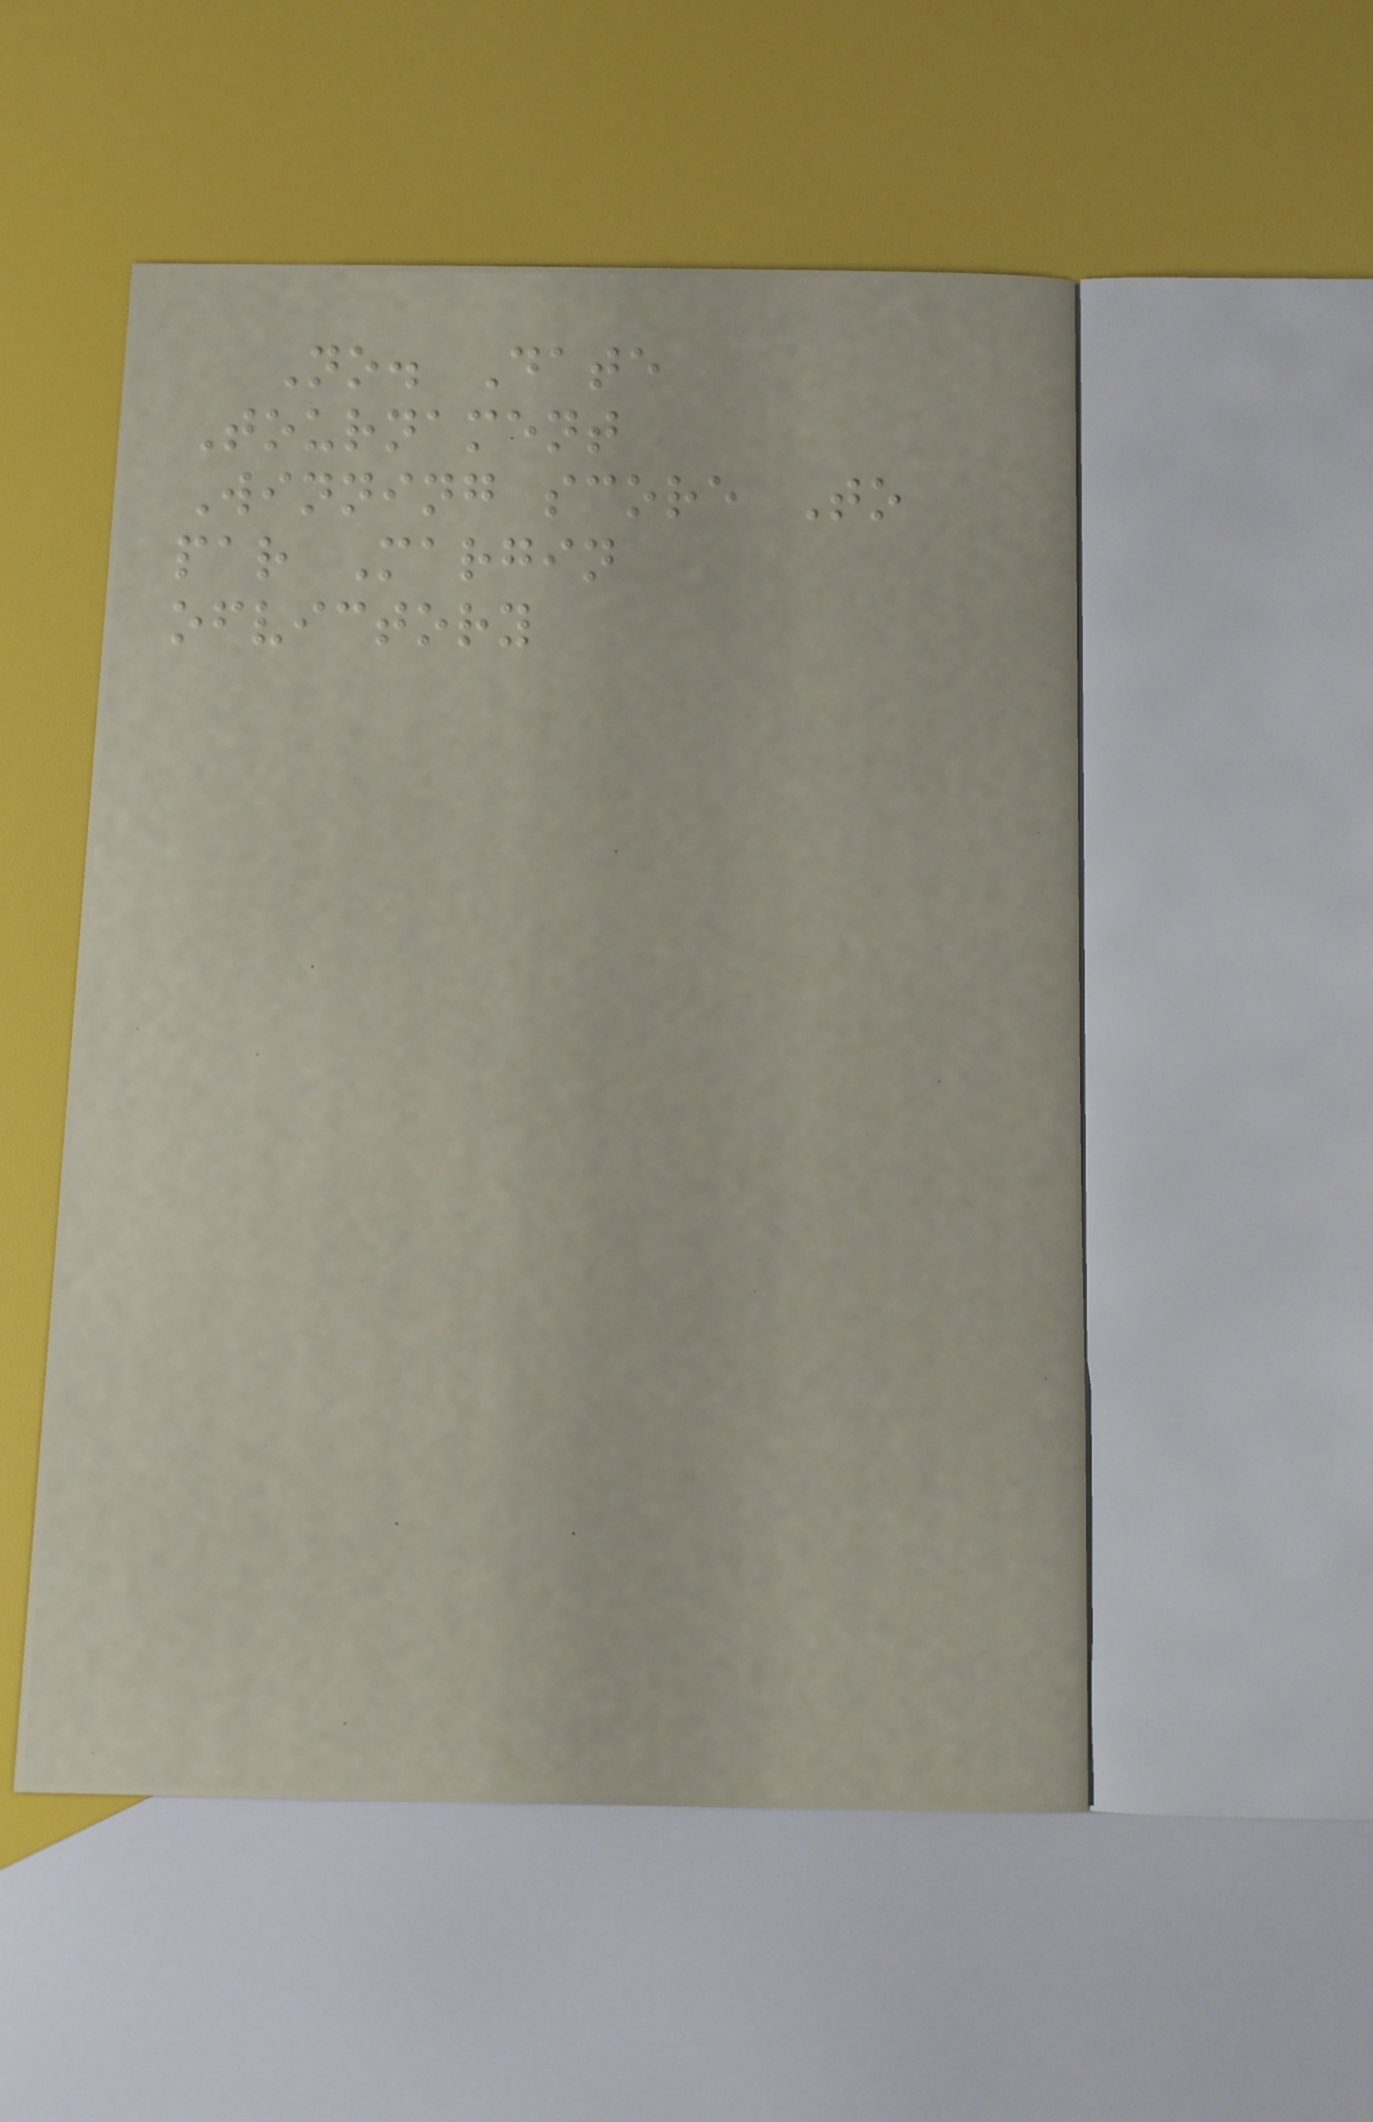No. Date
Tournament
Winning score To
par Margin
ofvictory
